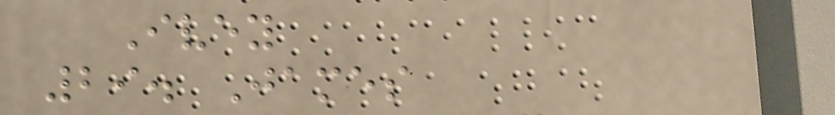Ivey
29. James
